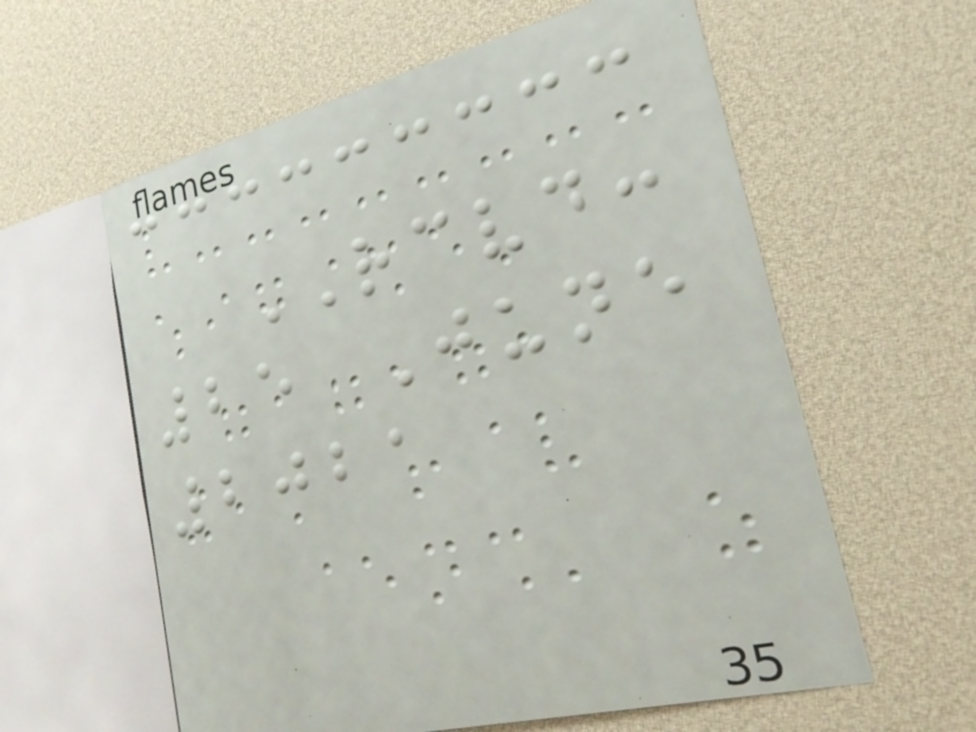RECEIVED:
25 June
2021
